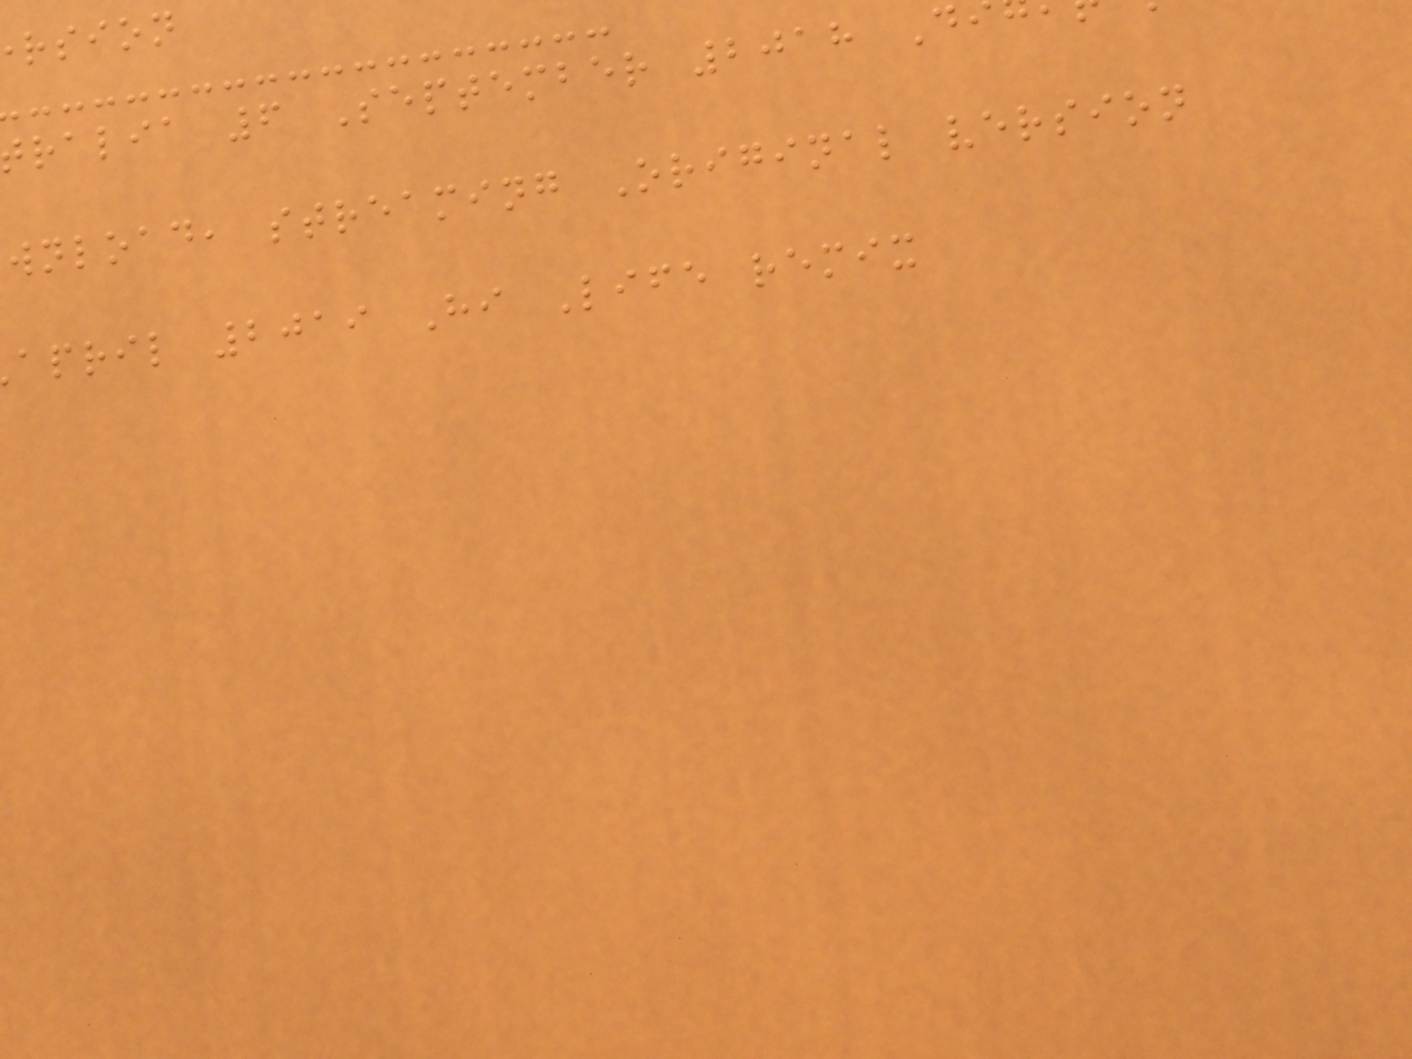rsion
ralia 6 September 2018 D
wnload, streaming Original version
april 2019 Hi Life remix
